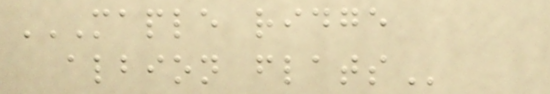MAPLE RIDGE
ALBION FLATS
